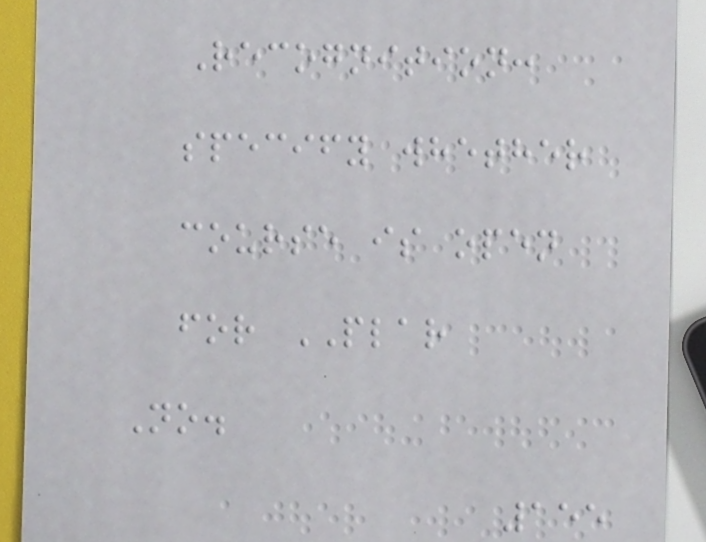Recognition:
specify whether
course is open
for PLAR
No.
155
